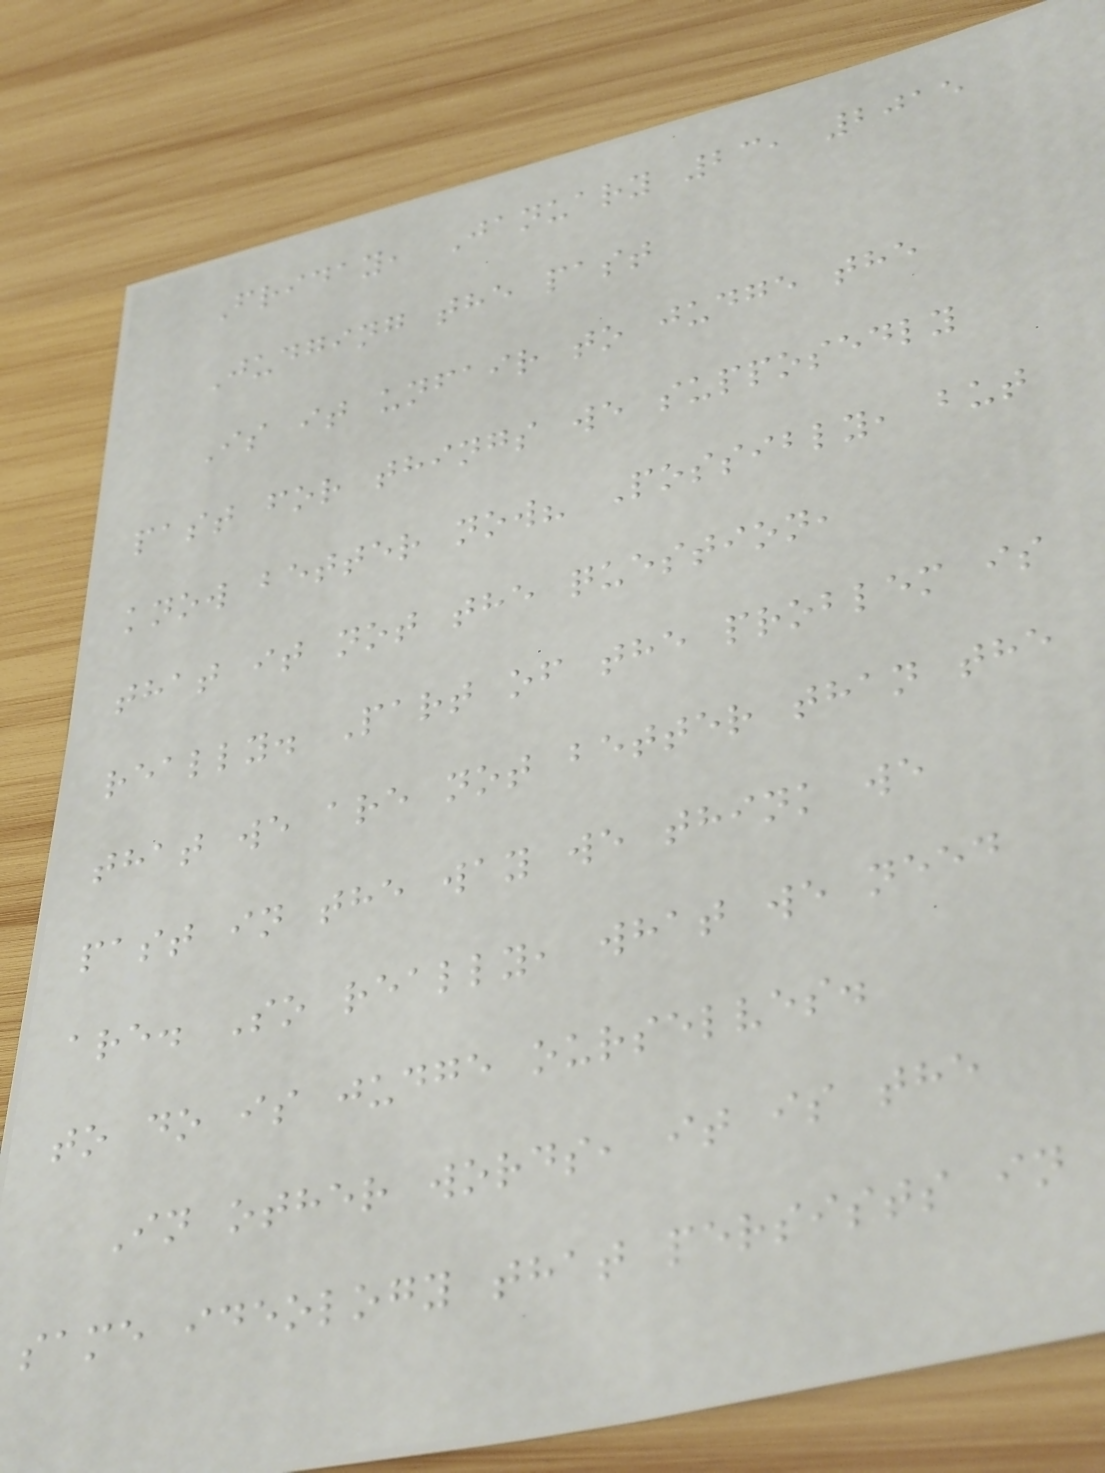Friday, January 23, 2015
Judging the past
Is it unfair to judge the
past for things we supposedly
know better now? Possibly, but
that it not the question,
really. Part of the problem is
that we are not better than the
past in the way we think we
are. So really, what we need
to do is judge ourselves.
In other words, it is the
same ideology that persists in
